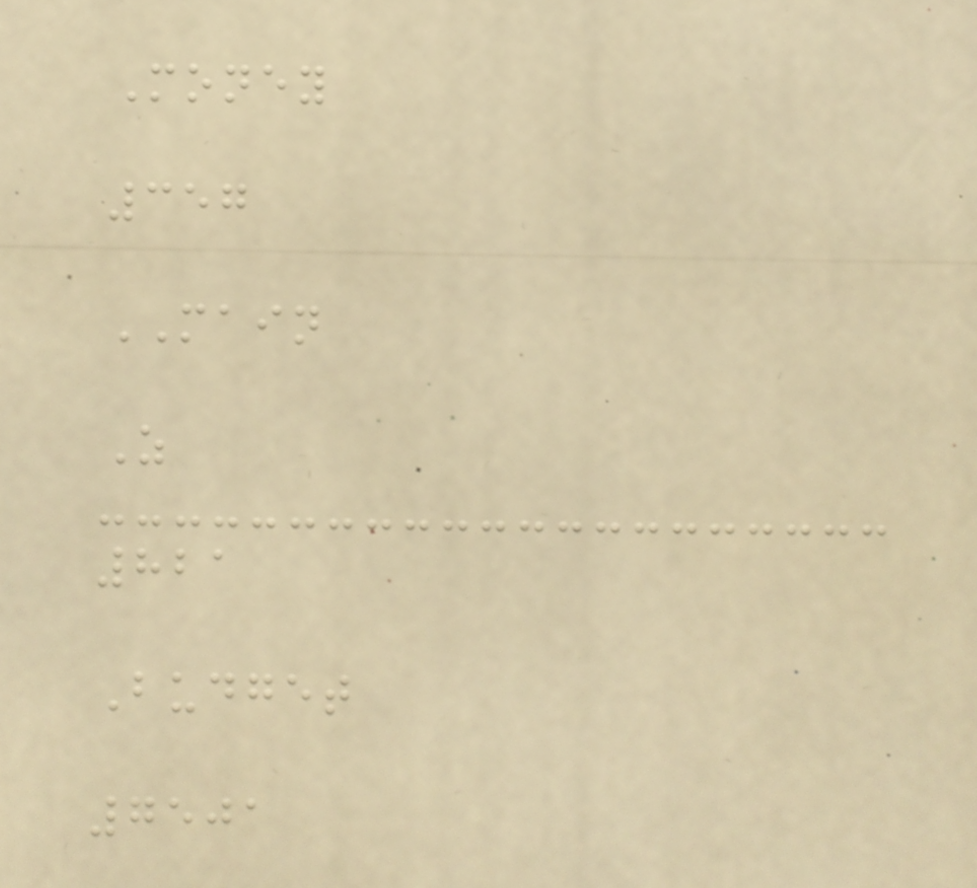Money
357
MAIN
Z
821
Budget
7501
